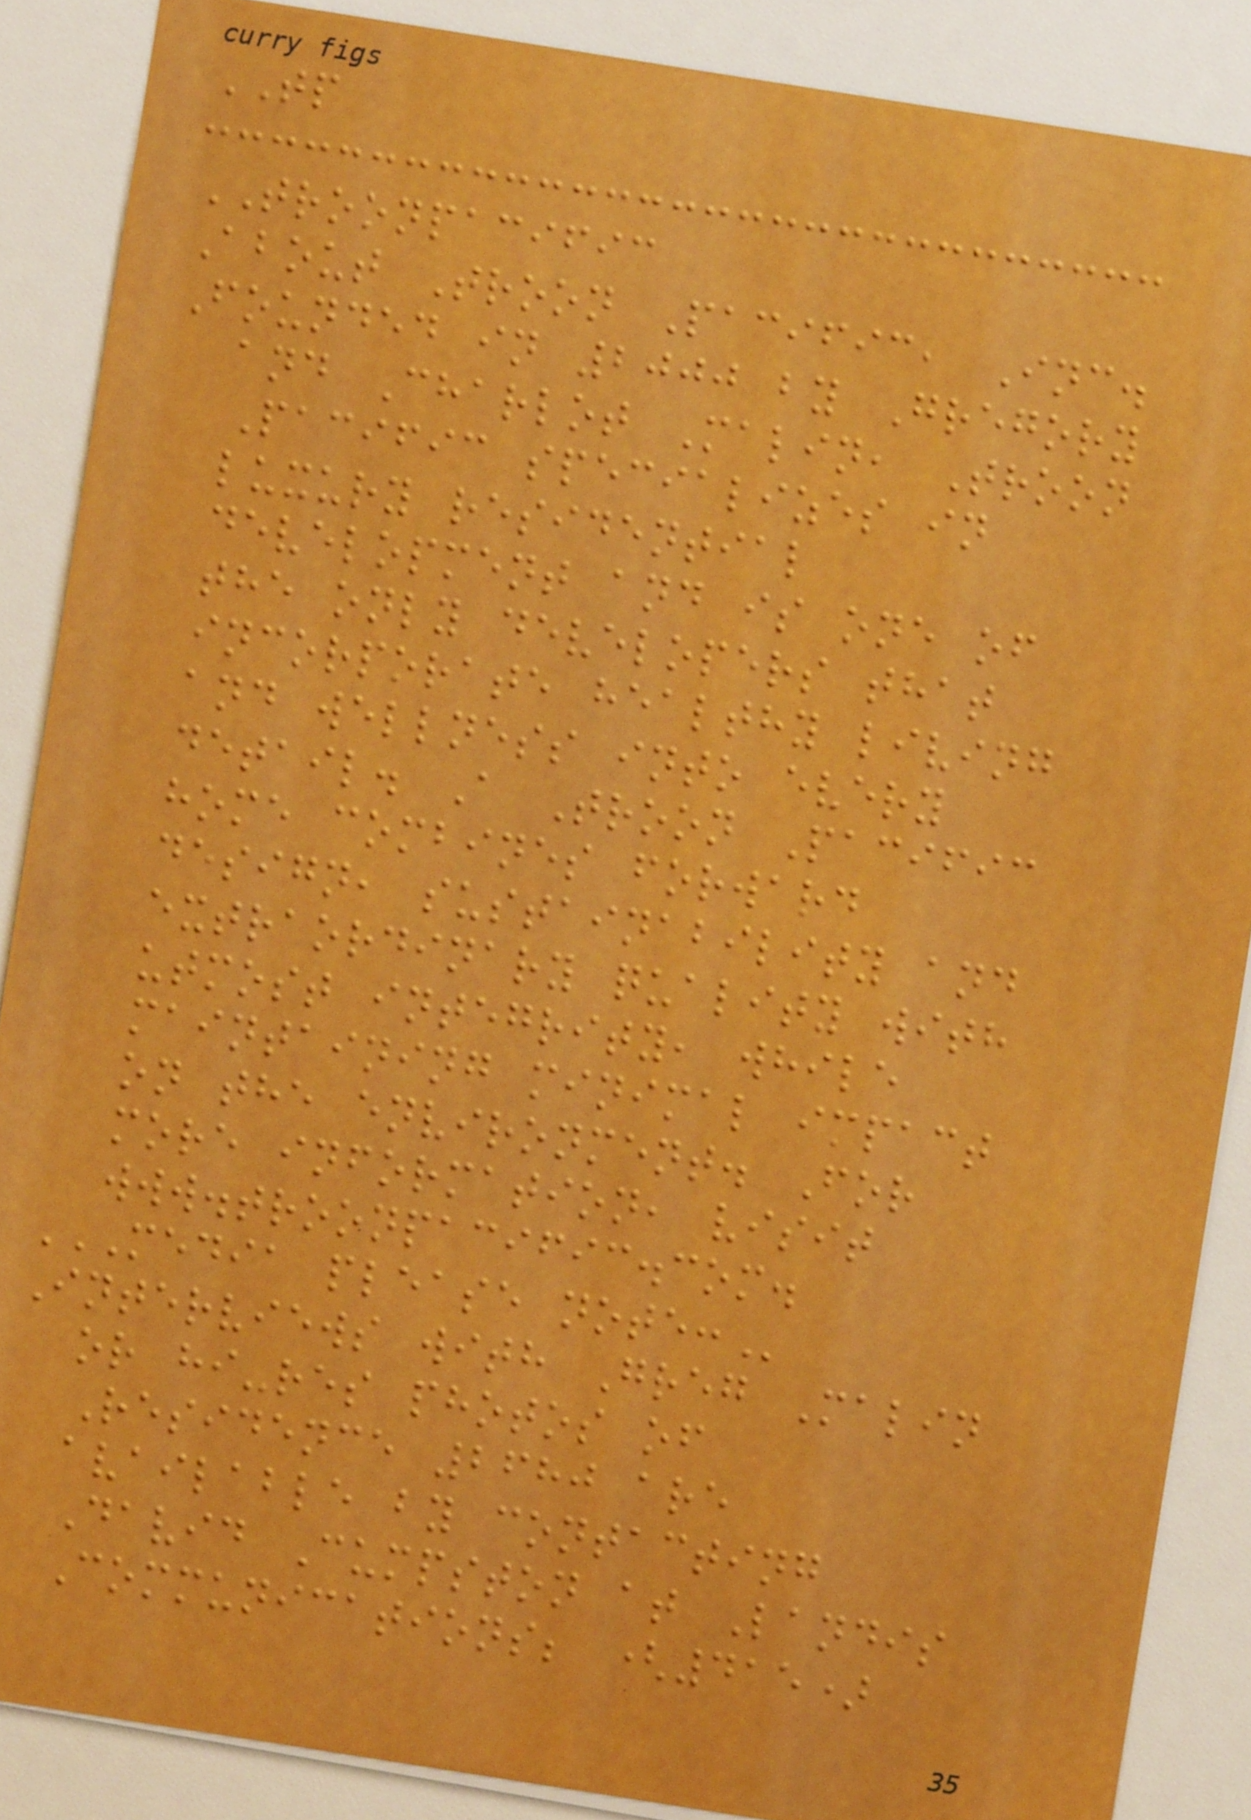TP
TROONPACIFIC
About Troon Pacific, Inc.
Founded in 2000 by Gregory
and Charlot Malin, Troon
Pacific specializes in
luxury residential
development and is one of
the only developers that
incorporate healthy living
and wellness into every
detail. A Troon Pacific
home combines forward
design, sustainability and
extraordinary quality with
utmost integrity, while
maintaining minimal impact
on the environment. For
more information, visit
www.troonpacific.com.
MEDIA PLEASE NOTE:
Interviews with Greg Malin
or hi-res photos of
Residence 2680 are
available by contacting
David Cumpston at Landis
Communications; (415)
